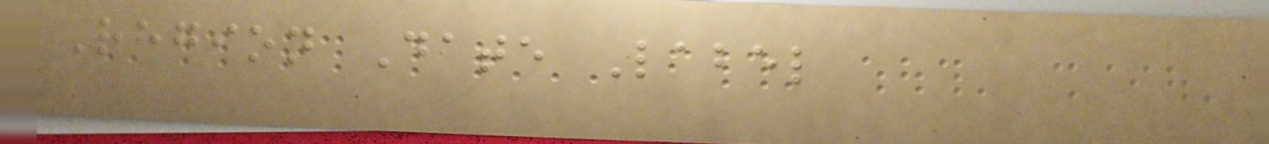Region Date Label
